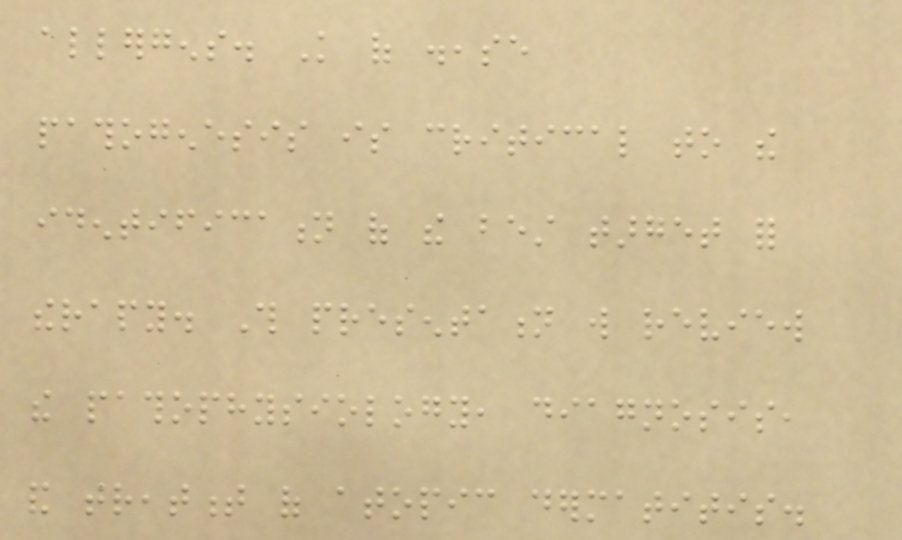allergens. Knowledge of disease
pathogenesis is critical to the
identification of the best target for
therapy. This presentation will review
the pathophysiology, diagnosis,
and treatment of atopic dermatitis.
